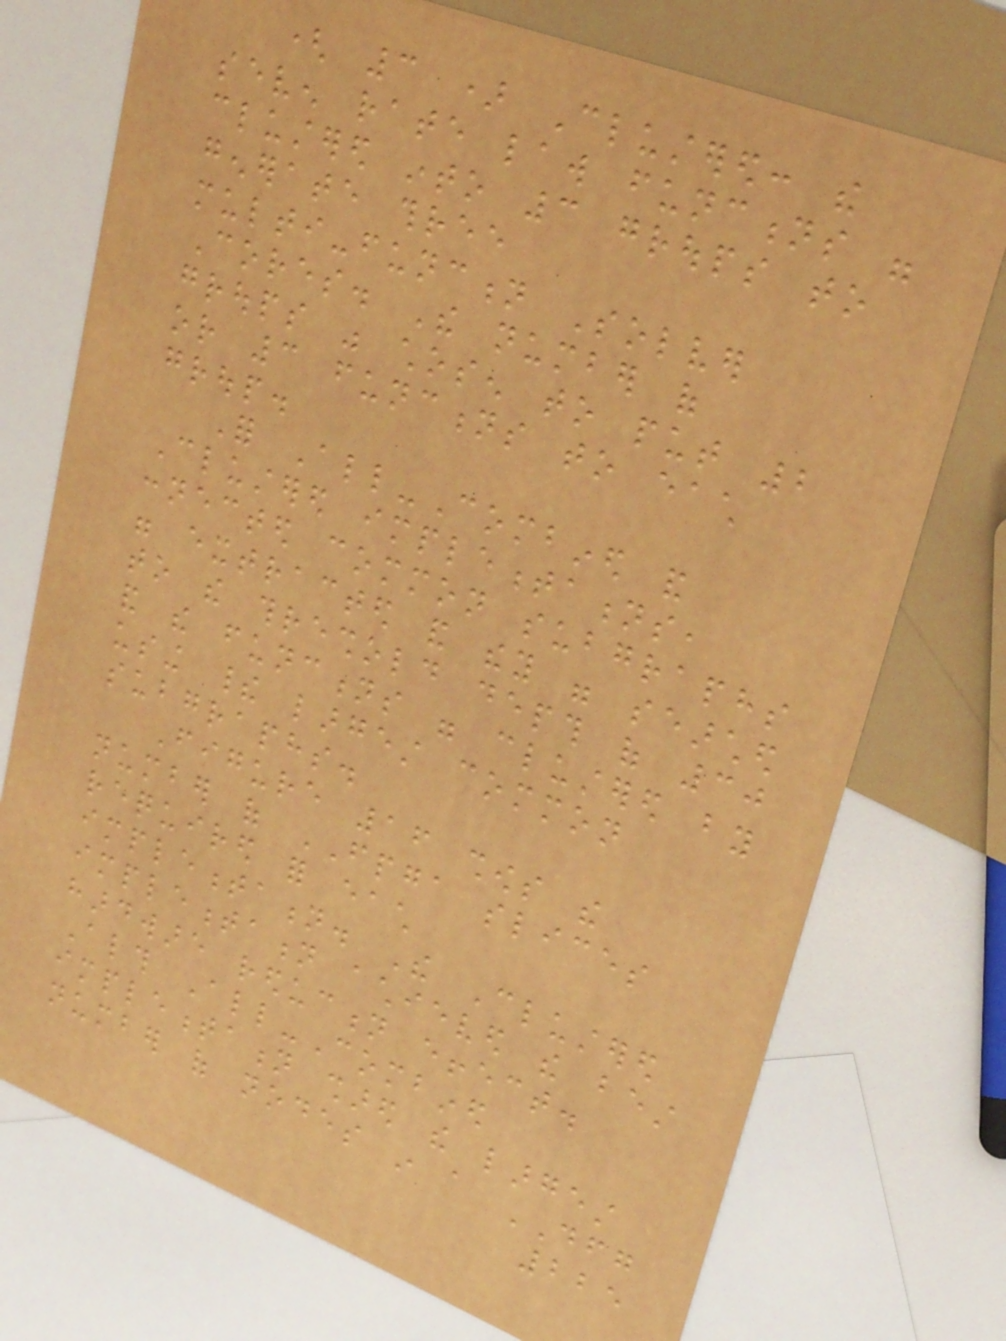( 3 ) Clustered: the
seven rate law functions were
clustered into 3 groups to
generate three
multi-function Solver
Cores. The number of
groups was chosen to put 2
or 3 functions to each
group.
For All-Combined and
Clustered implementations,
connected common subgraphs
were extracted and they were searched
to the threshold depth of 30
and the functions were clustered by
using their largest common
subgraphs.
Figure 16 shows the
number of FPGA slices
required for each
implementation. The Clustered
implementation achieved the best
hardware reduction effect.
Although All-Combined
implementation shared the largest
number of nodes in a DFG
225
